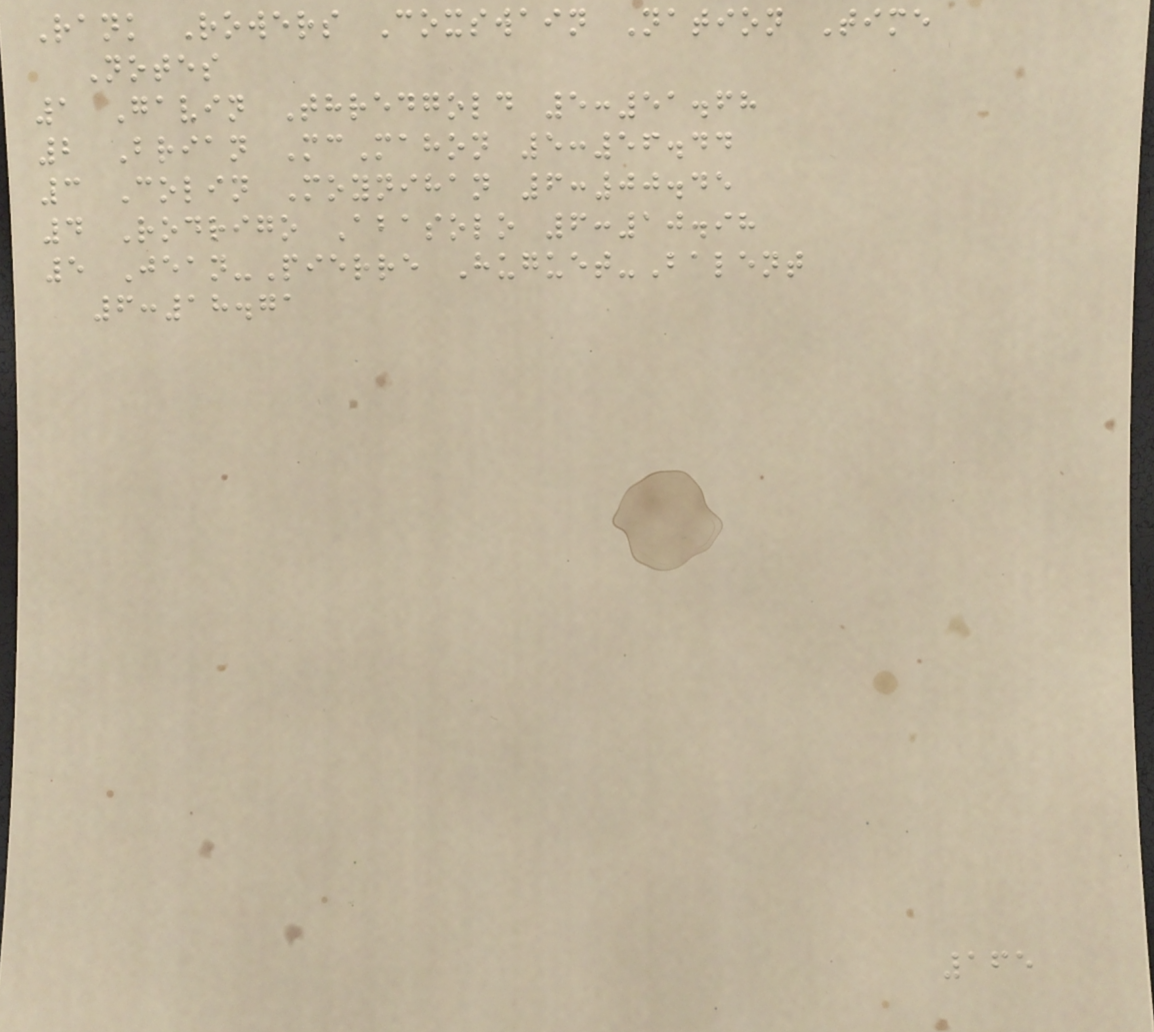Rank Rowers Coxswain Nation Time
Notes
1 Gavin Thredgold 5:51.68
2 Brian McMahon 5:56.44
3 Colin Moynihan 6:00.45
4 Rodrigo Abasolo 6:10.98
5 Jean-Pierre Huguet-Balent
6:18.71
165
